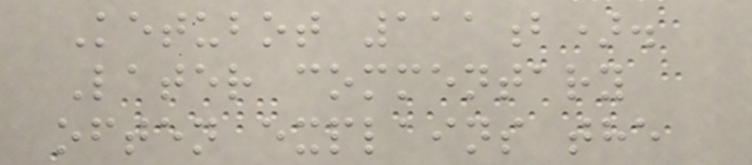Ketubot 111b).
Later commentary
often explains the
